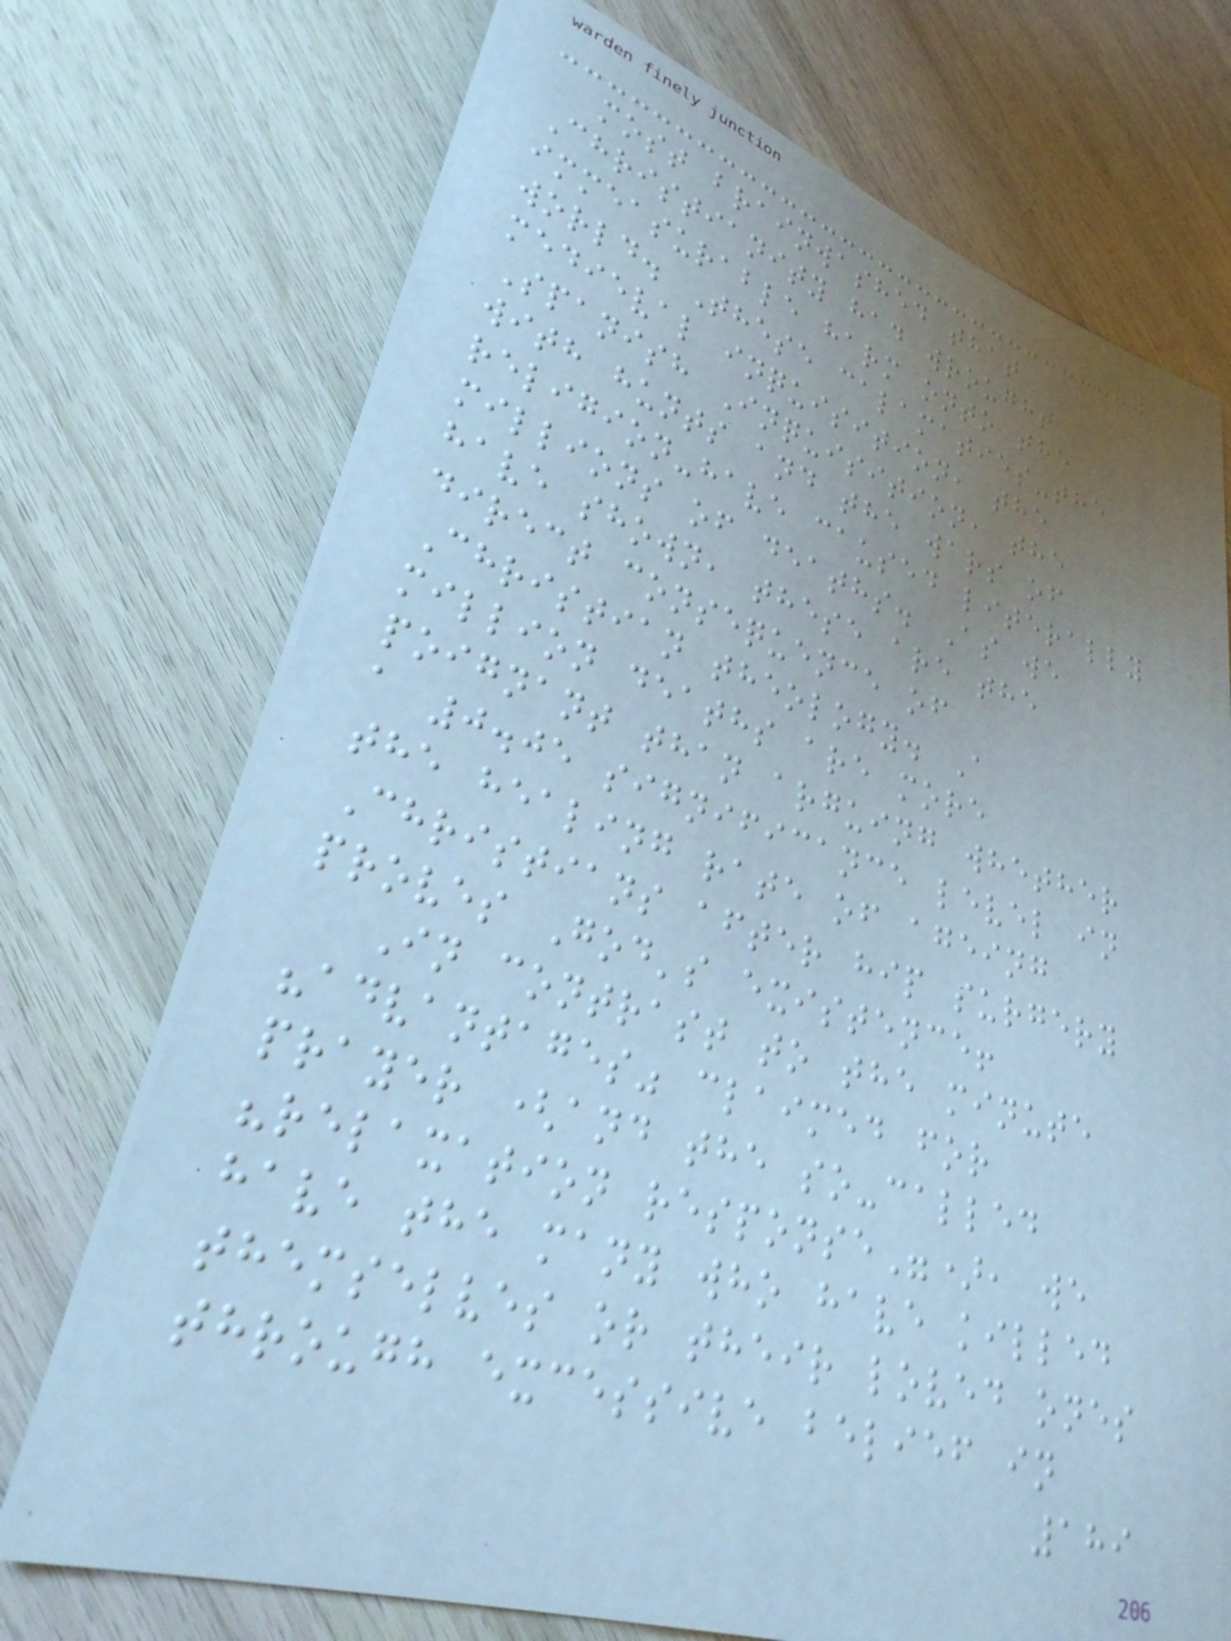most brainwashed that
Christianity had wrought
immeasurable harm onto the
world. These calamaties-the
medieval inquisition, the
Spanish Inquisition, the
with hunts and the wars of
religion-have caused literally
millions of deaths. As we
have shown, these are the
direct consequence of
Christian theology. A
million deaths are more
poignant than arguing whether
a 0.05 significance level in
the healing rate of ageing
Christians after hip surgery
proves God's existence!
In contrast to the minute
"advantages" claimed for
prayer (and the so-called
"relaxation response"), we
have the many who have killed
themselves or their loved ones
through excessive belief in
189
